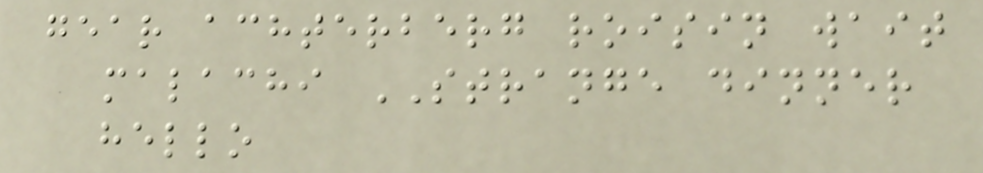gear achterberg roisin wait
malachi STRANGE dinner
hello
